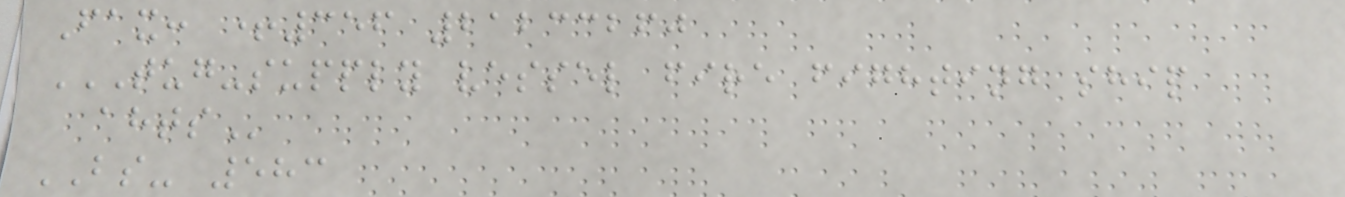Fax: +356 21233260
TUG-SUPPLY VESSEL FIRE FIGHTING SHIP
AHTS
BS- 583
